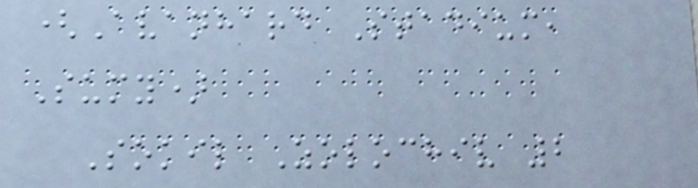(Avanhard Stadium,
Sumy)
Sokil Zolochiv 2
